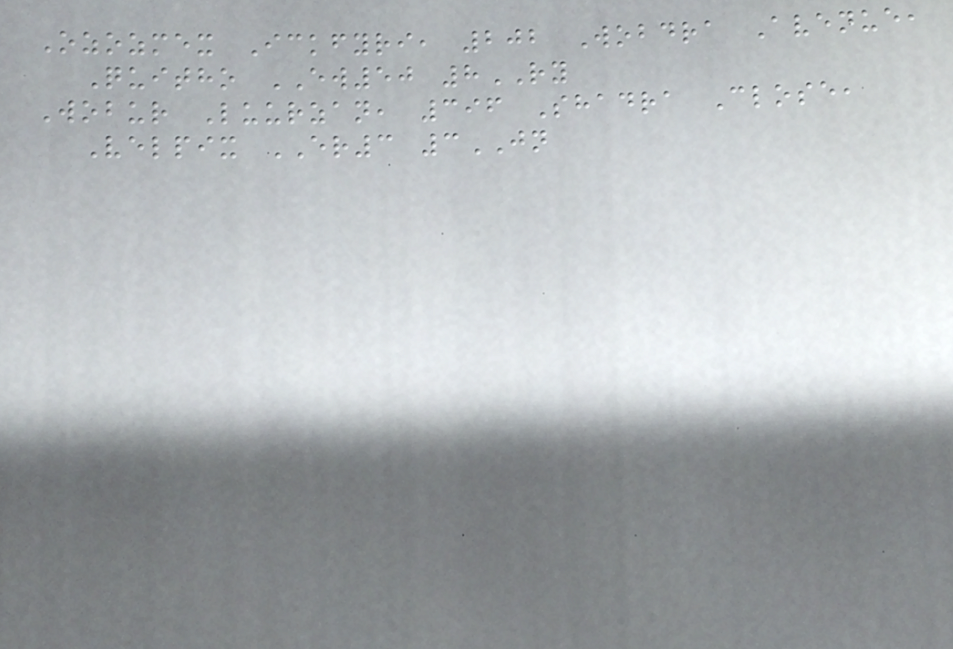Ozozmex Ickfyri, 202 Wobdra Avenue,
Quitho EW50 8RY
Wobur Luurzan, 396 Shadra Close,
Velpix ER3 3JN
